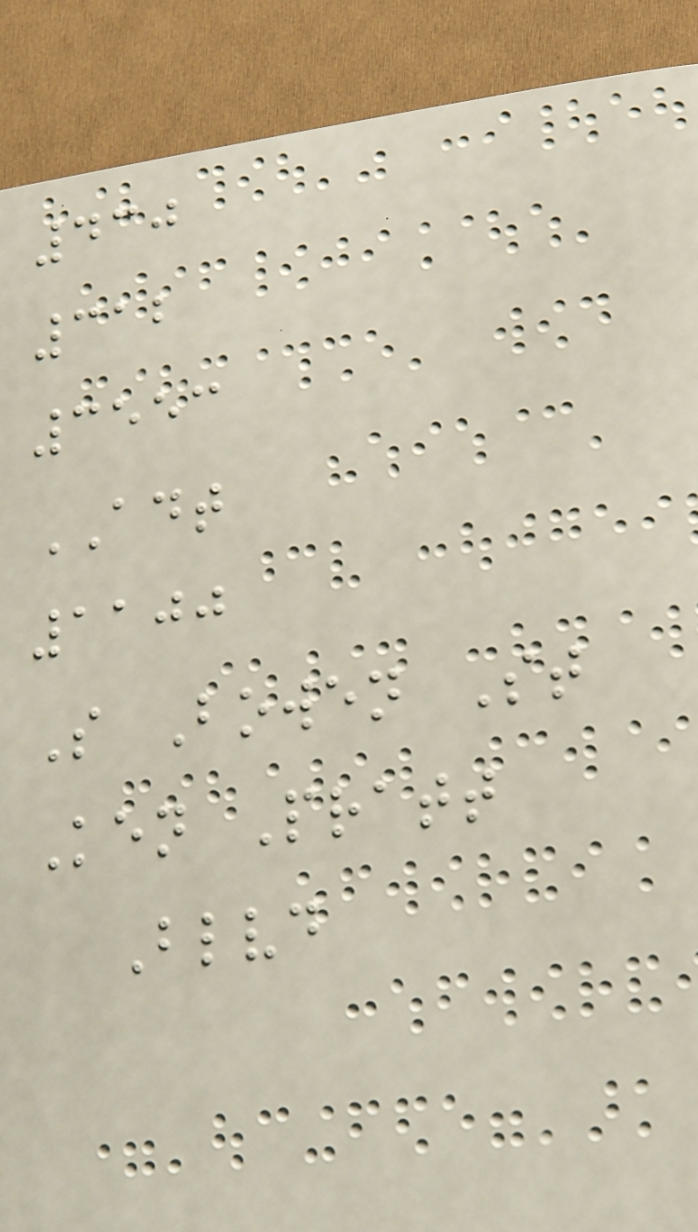430
312
3553
ADT
1100
S Bowen St
Ken Pratt
Blvd
